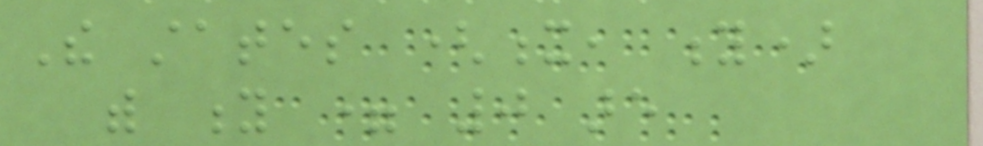The states (x, y)
with y = 0 are
